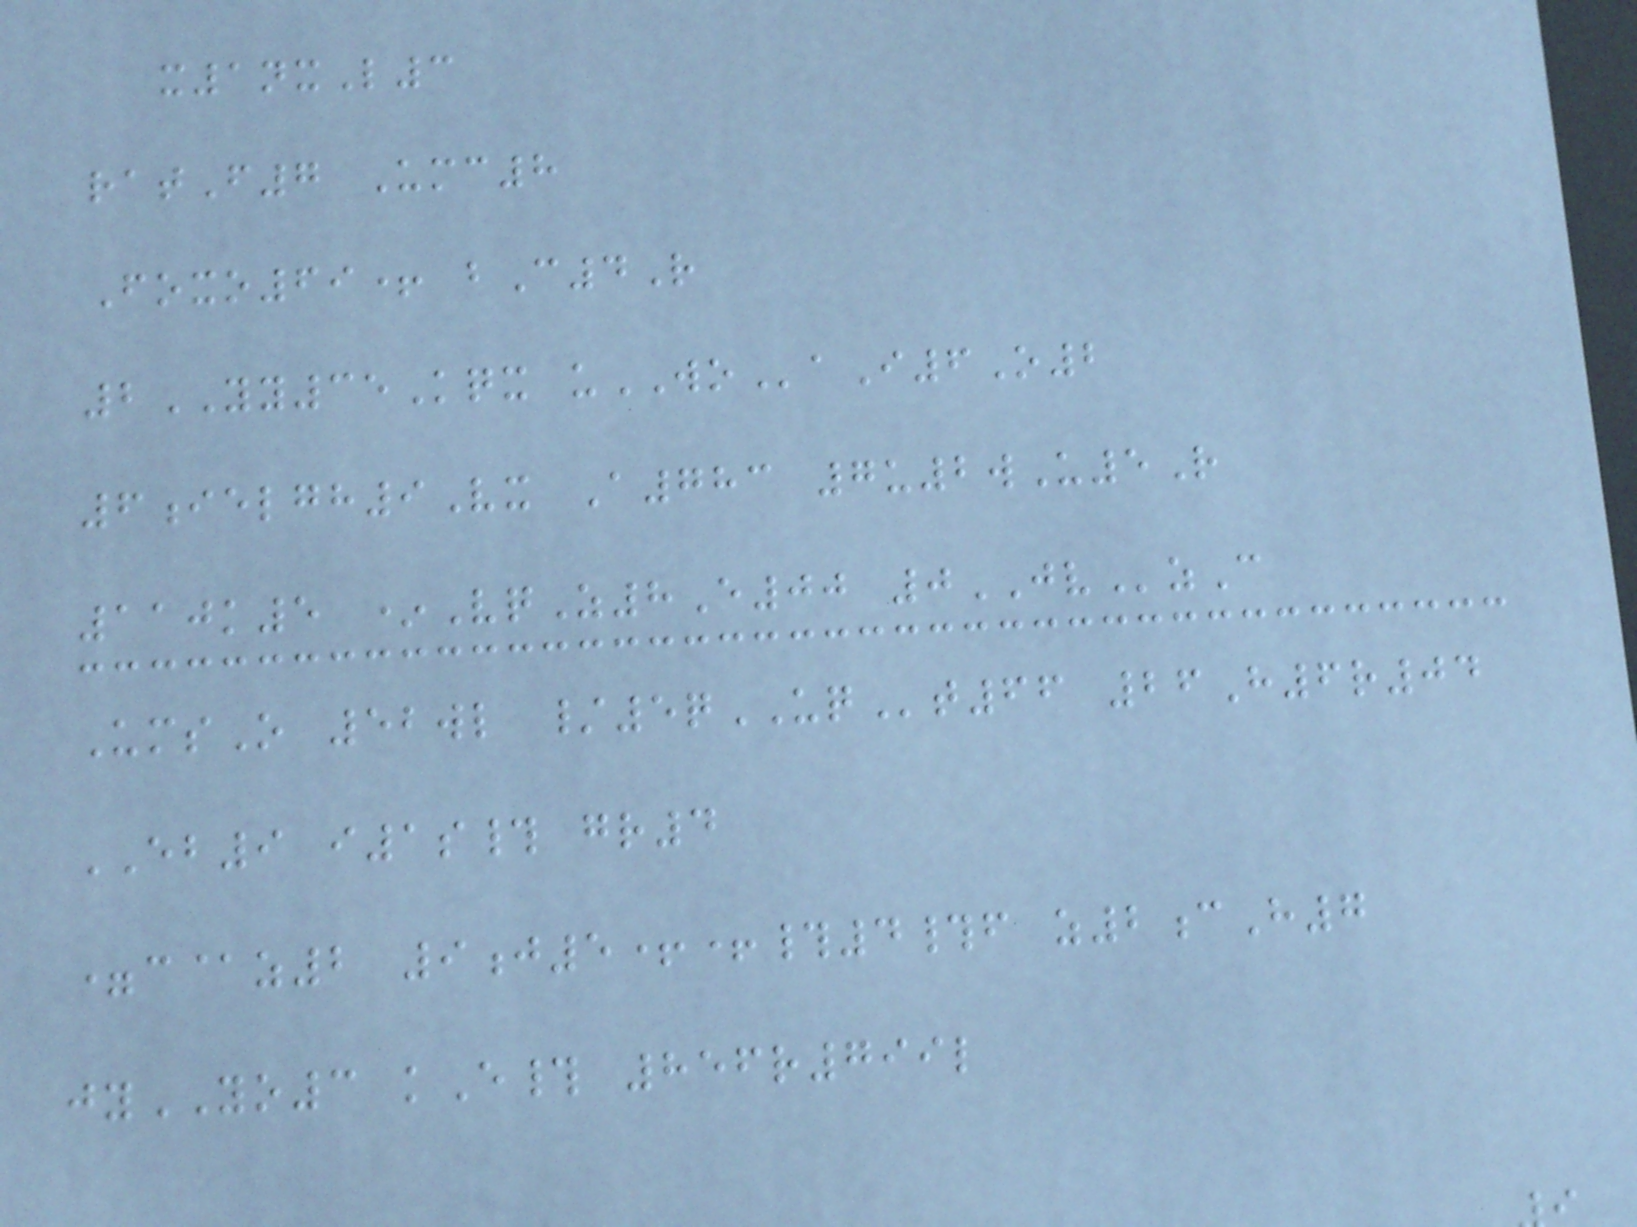x1nxL3
ratF7 Umc8
Foxo69+ bC4R
2YY35Kqx uWOaI6O2
6ielgh9Vx A783 7u2wU5R
110k5 *VqZ8E00 0JVzC
UmsO 52wl /5qUQt66 26H6r04
EB9 i1s# gr4
=c@z2 9j5++#4#f z2cH7
jyYO3 kE# 856r799l
